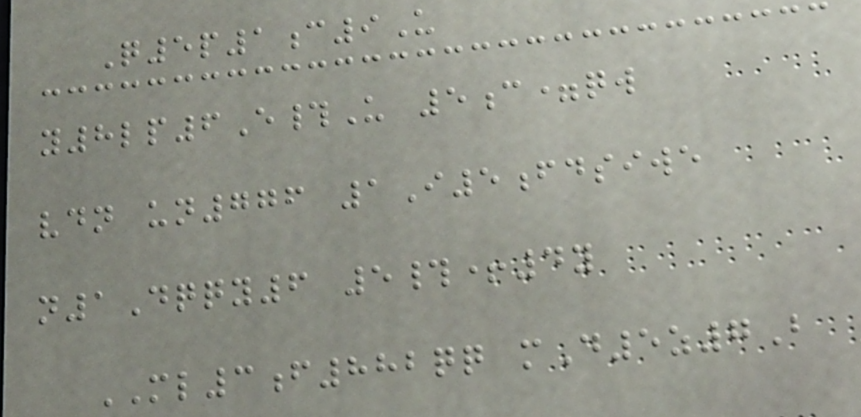Q5p1c9U
y8lp6E#U 5c=qw
vdn un776 1I5fdsiwe
n1Dqqy6 5#+4y
ML3f882qq mD5z7B
